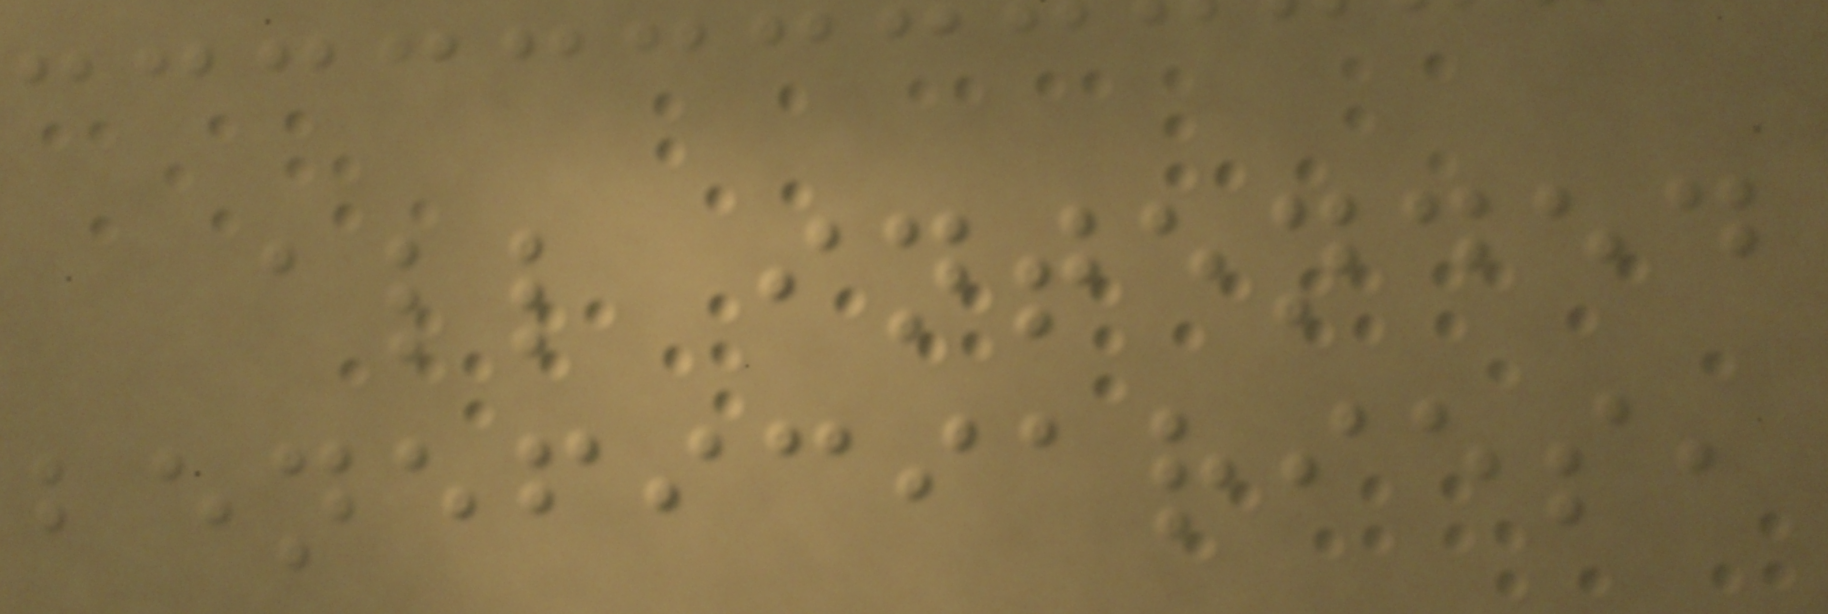all intended
beneficiaries,
